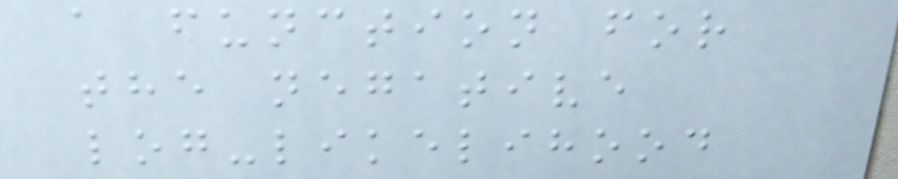a function for
the negative
log-likelihood
